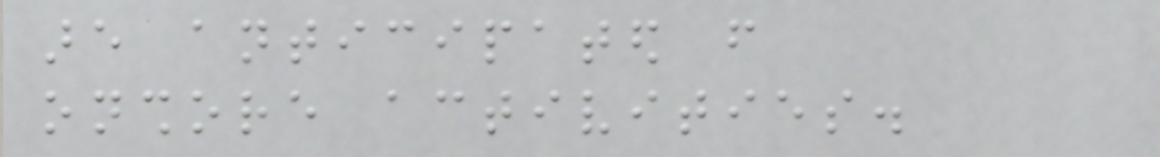are anticipated from
onshore activities.
